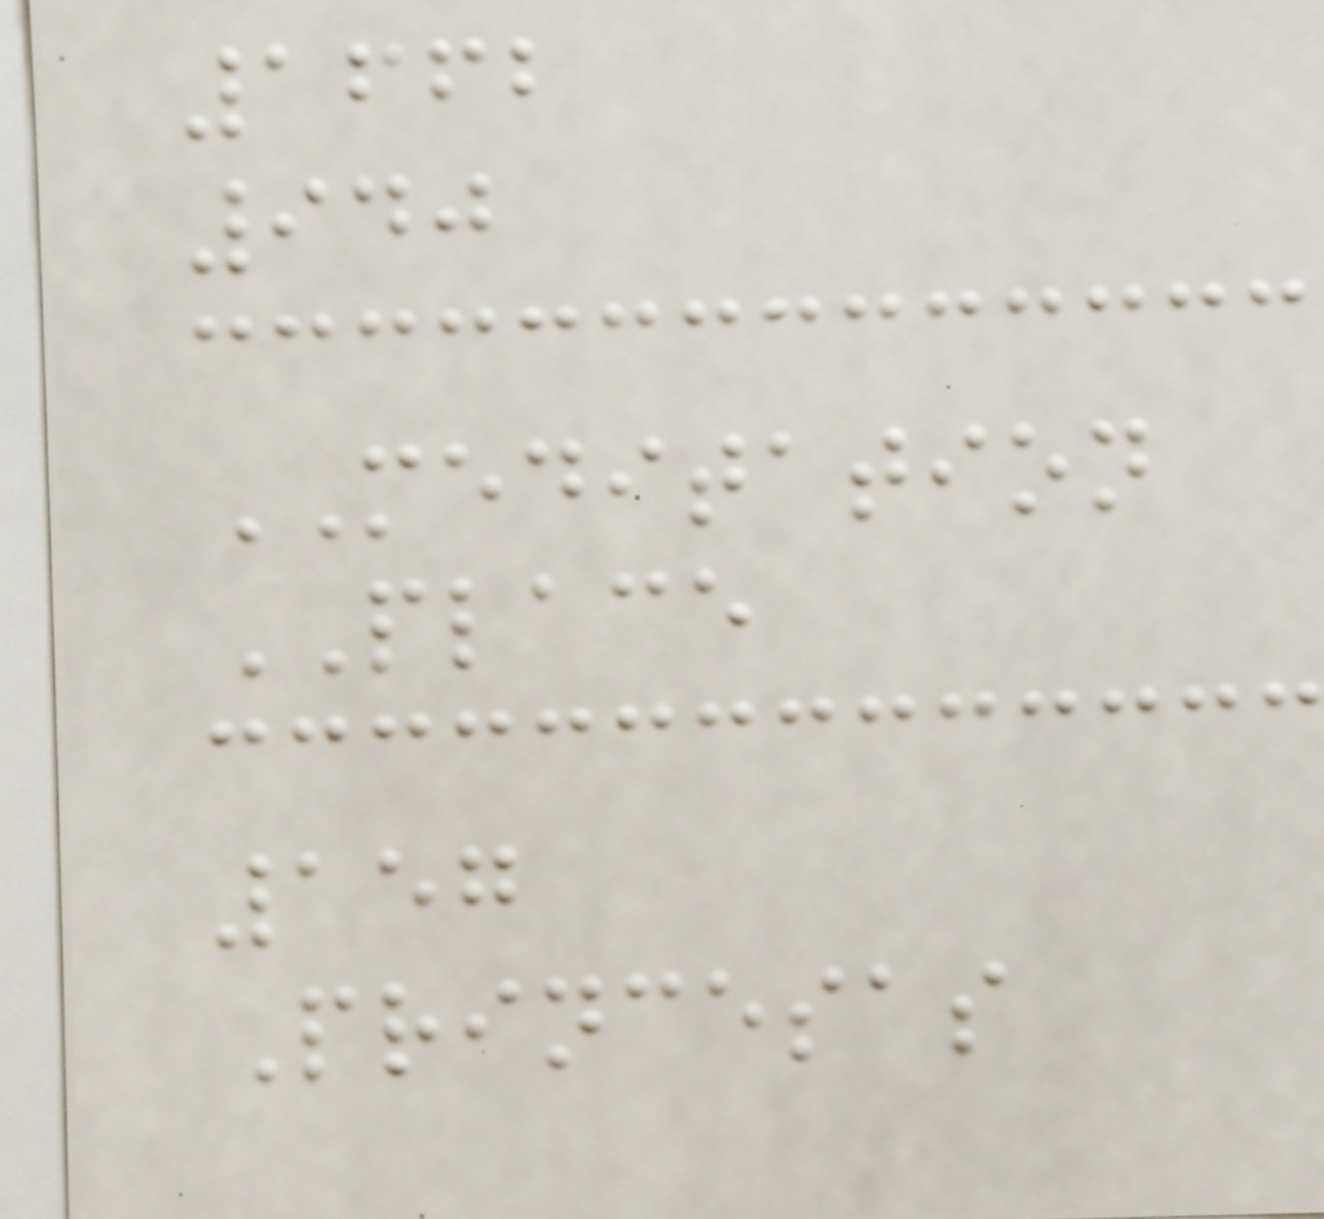1662
940
MEDITATION
PLACE
157
Princesas
